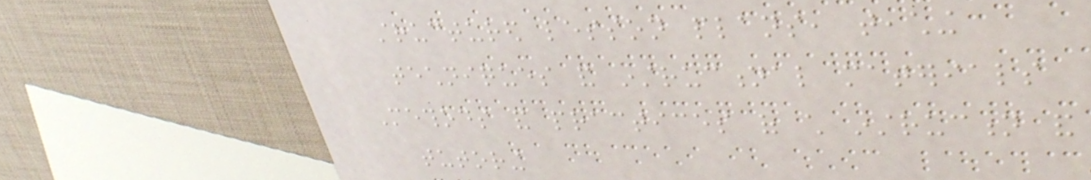structured lesson plans, teaching
techniques and instructional materials
Methods and practices of child instruction and
tutoring
